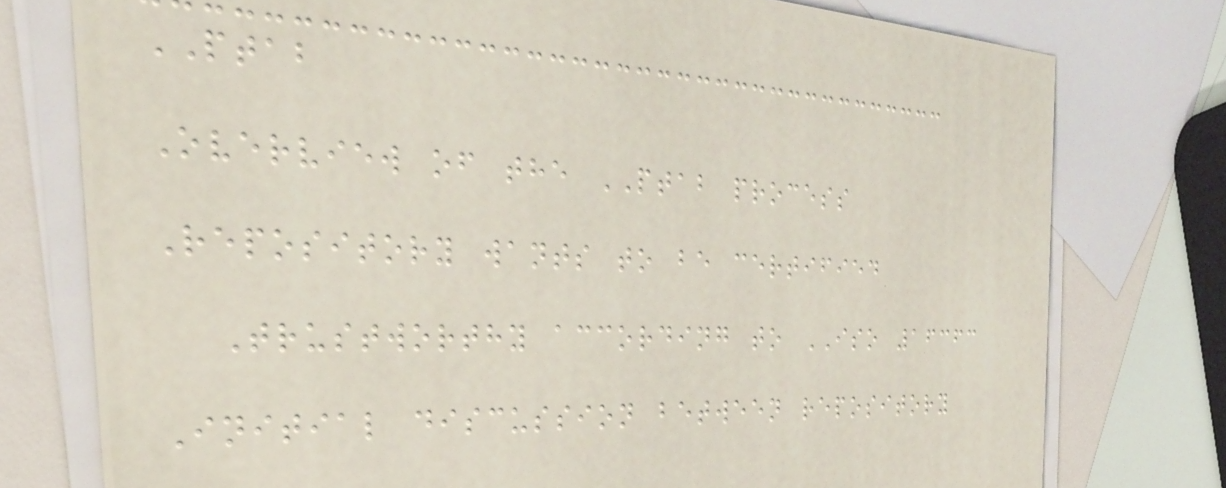PTAB
Overview of the PTAB process
Repository wants to be certified
Trustworthy according to ISO 16363
Initial discussion between repository
